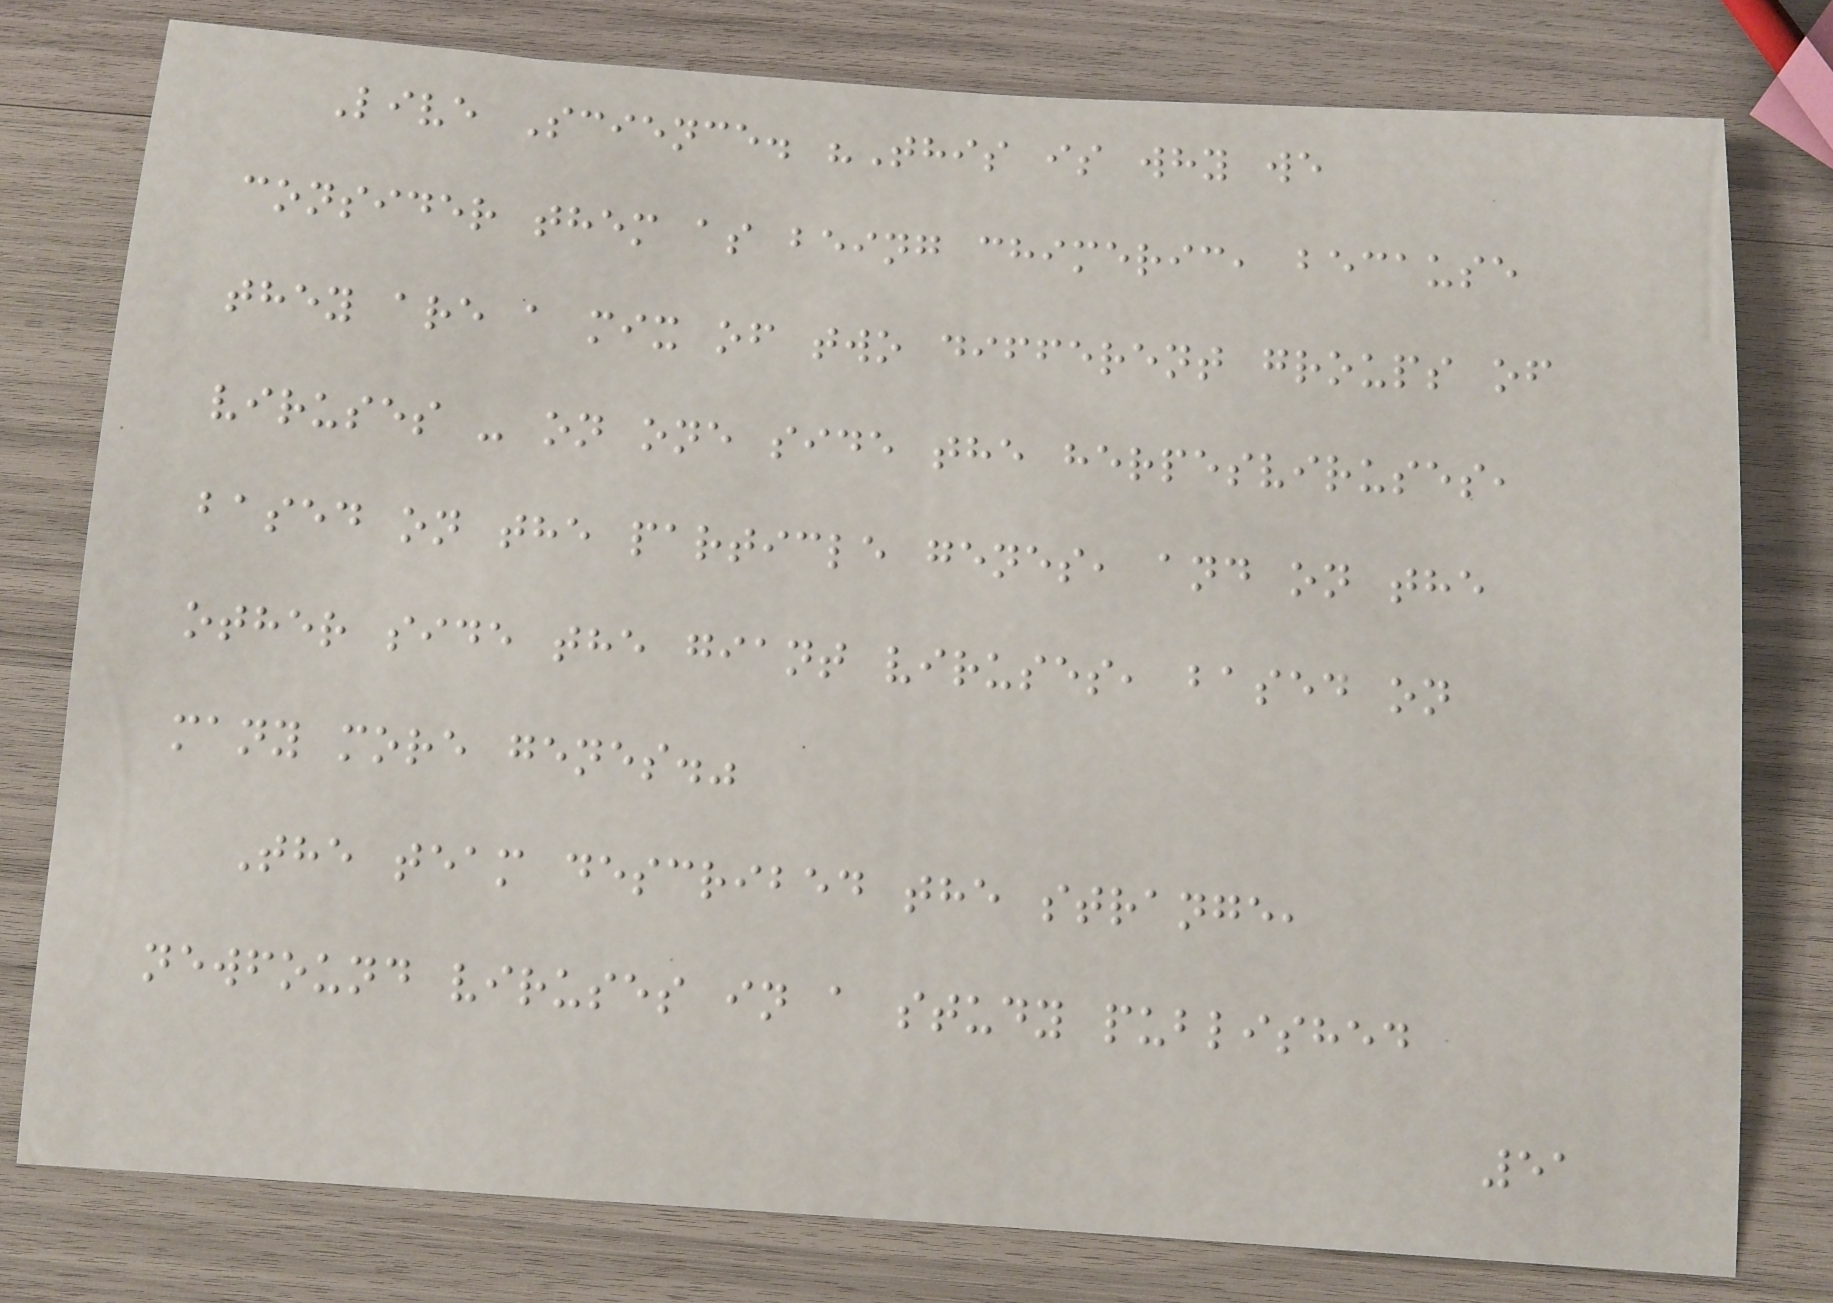Live Science. "This is why we
consider them as being chimeric, because
they are a mix of two different groups of
viruses - on one side the herpesviruses,
based on the particle genes, and on the
other side the giant viruses, based on
many more genes."
The team described the strange,
newfound viruses in a study published
51
